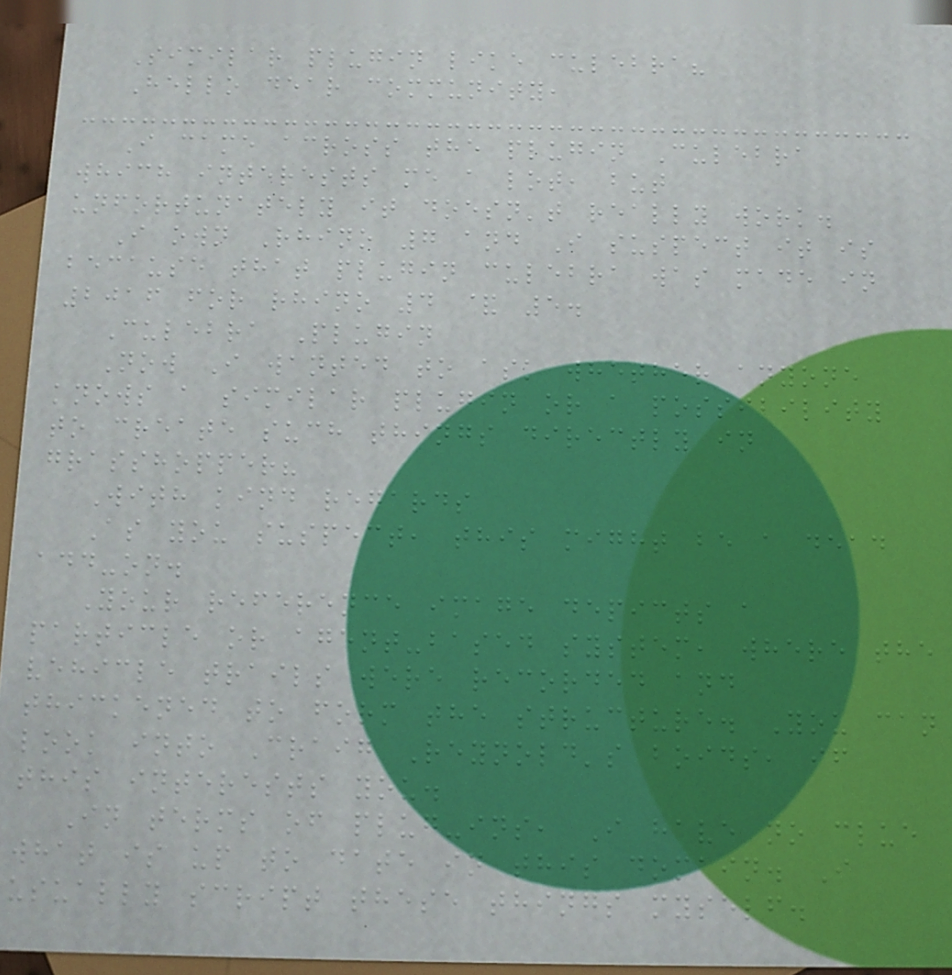Similar plugin like culebra?
Hello dear community,
I came across the plugin Culebra
which interests me a lot, but
unfortunately it doesn't really work.
I own Rhino 7 and I suspect it is
because that plugin culebra was made in
2016 for rhino 4 & 5.
Culebra Plugin
Now I wanted to ask whether anyone
knows a similar plugin or a possibility
to create such things directly in
grasshopper?
With kind regards
As you suspect, this might be a dead
add-on.
Your reference image depicts a
particle or agent-based system, where the
vehicle trails were recorded and
thickened to form the structure. You can
look into Craig Reynold's boids, if
this interests you.
In terms of plug-ins, I have no clue
what is up to date in this domain. I
usually script these things myself.
